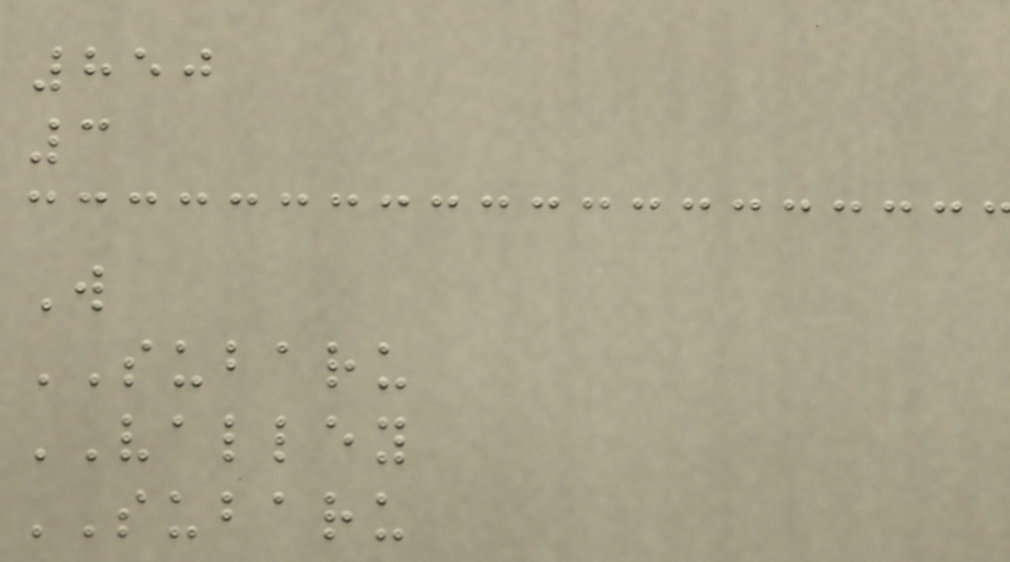850
3
W
SUBARU
VALLEY
SUBARU
